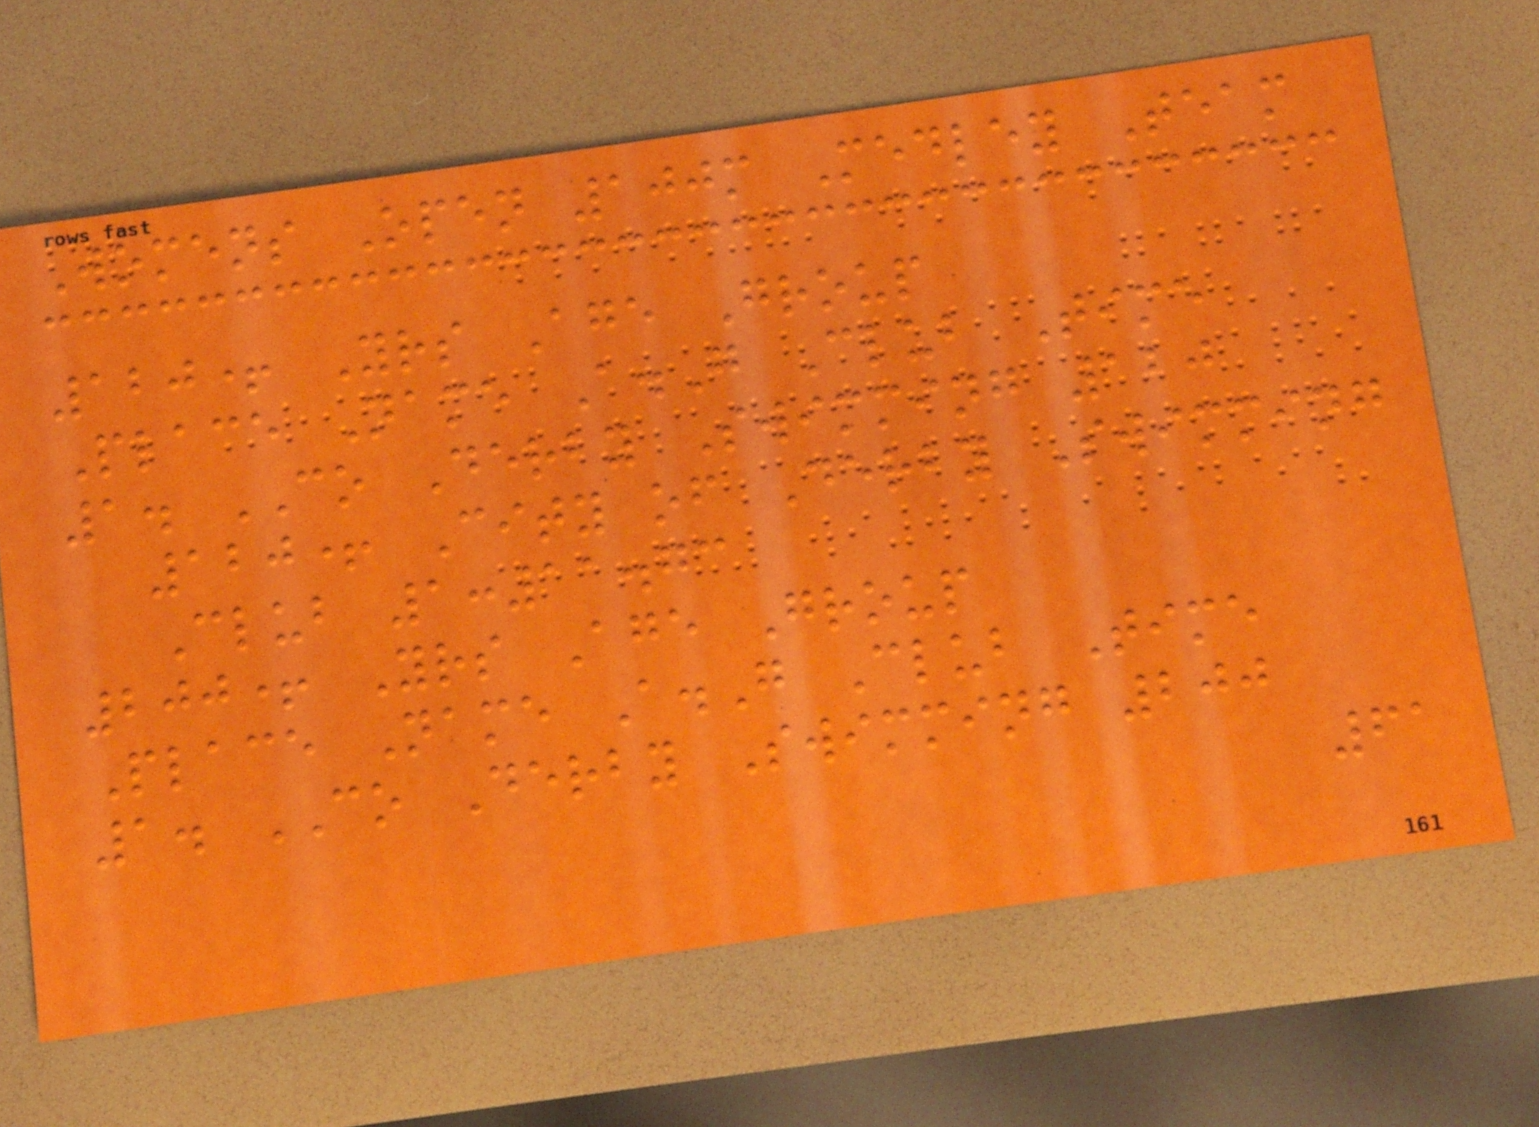Womens Open 100m Medley Team
120+ Yrs Age Group
Place Name A.G Club Time
1. CO Derby Swimming 120
120+ City of Derby Swimming
Club 1:11.73
200+ Yrs Age Group
Place Name A.G Club Time
1. CO Derby Swimming 200
61
